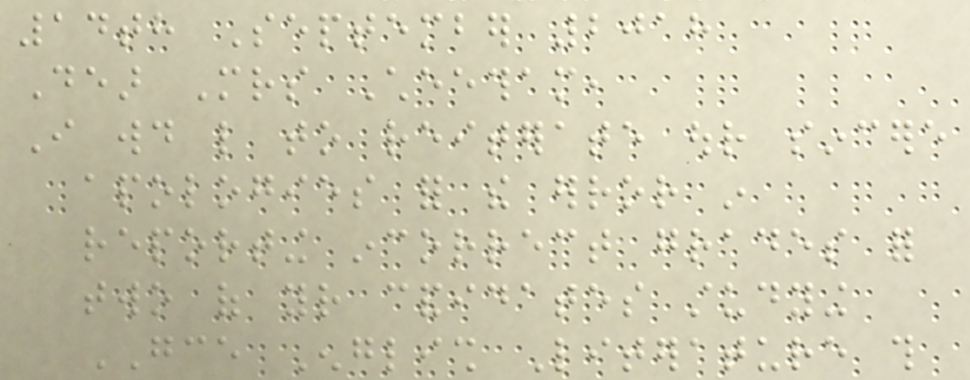14th September 2018
Dear Mrs Cheetham,
I would like to reiterate our sincere
apologies for the error in
reporting incorrect grades for
two of your candidates studying
GCE English Literature this
